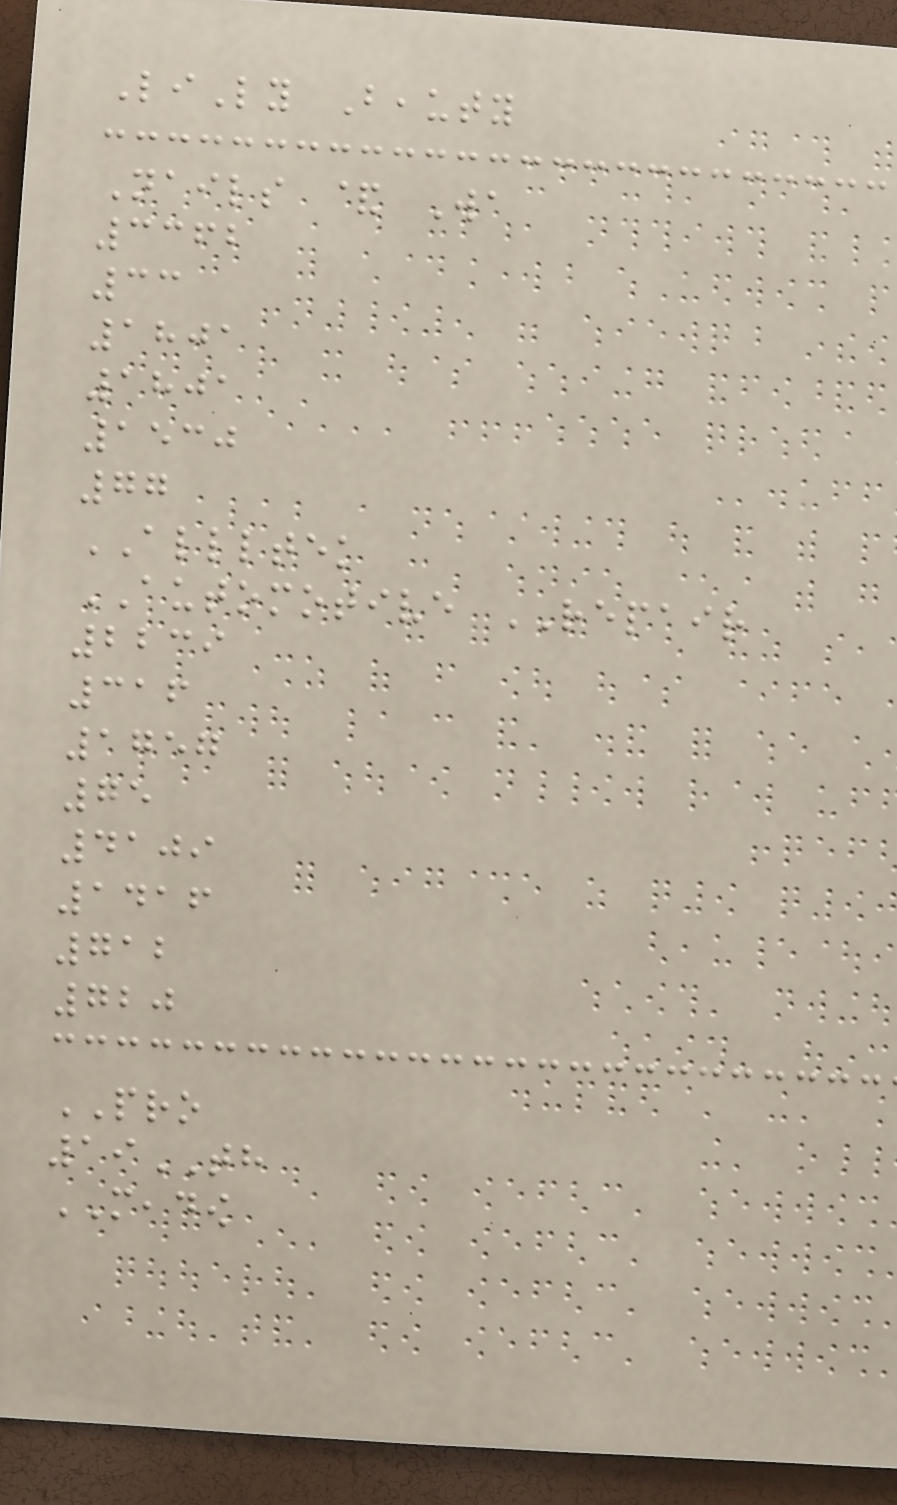LiLy Beauty
Nails & Wa
3362
33
1801
1801
1530
77
ALLLTEK
AUTOMOTIVE REPAIR
2239
316
1757
75
4109
1416
712
720
PRO
19TH
MEADOW
